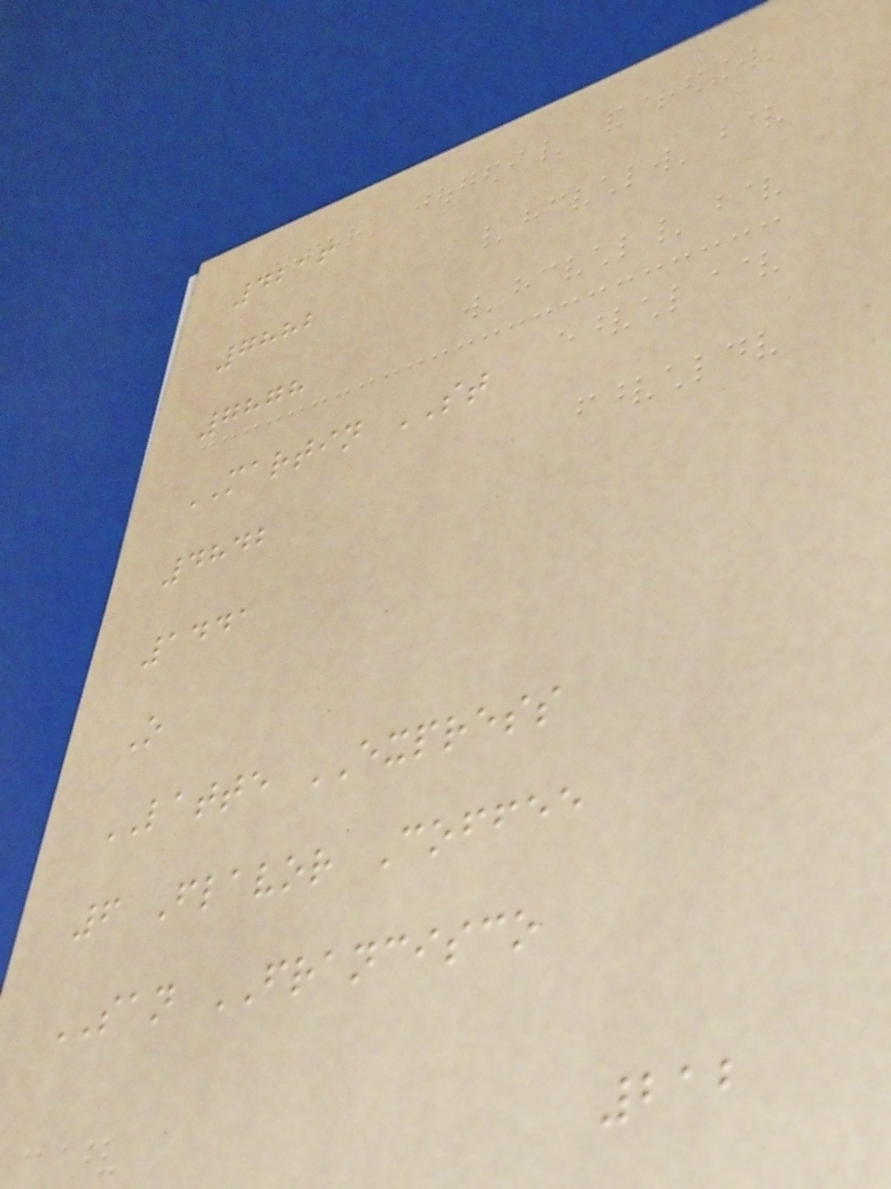4216
7882
7878
MARTIN ST
4842
1441
O
LATTE EXPRESS
6 Flavor Coffee
SAN FRANCISCO
212
